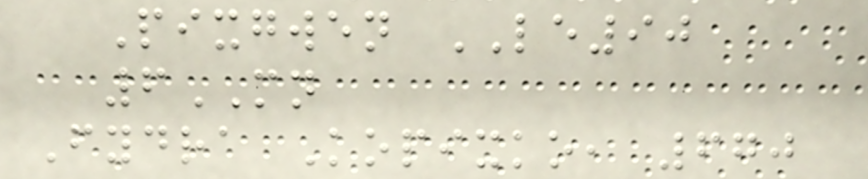Pixgwen LE90
6MN
Fydra Kopixko, 670
